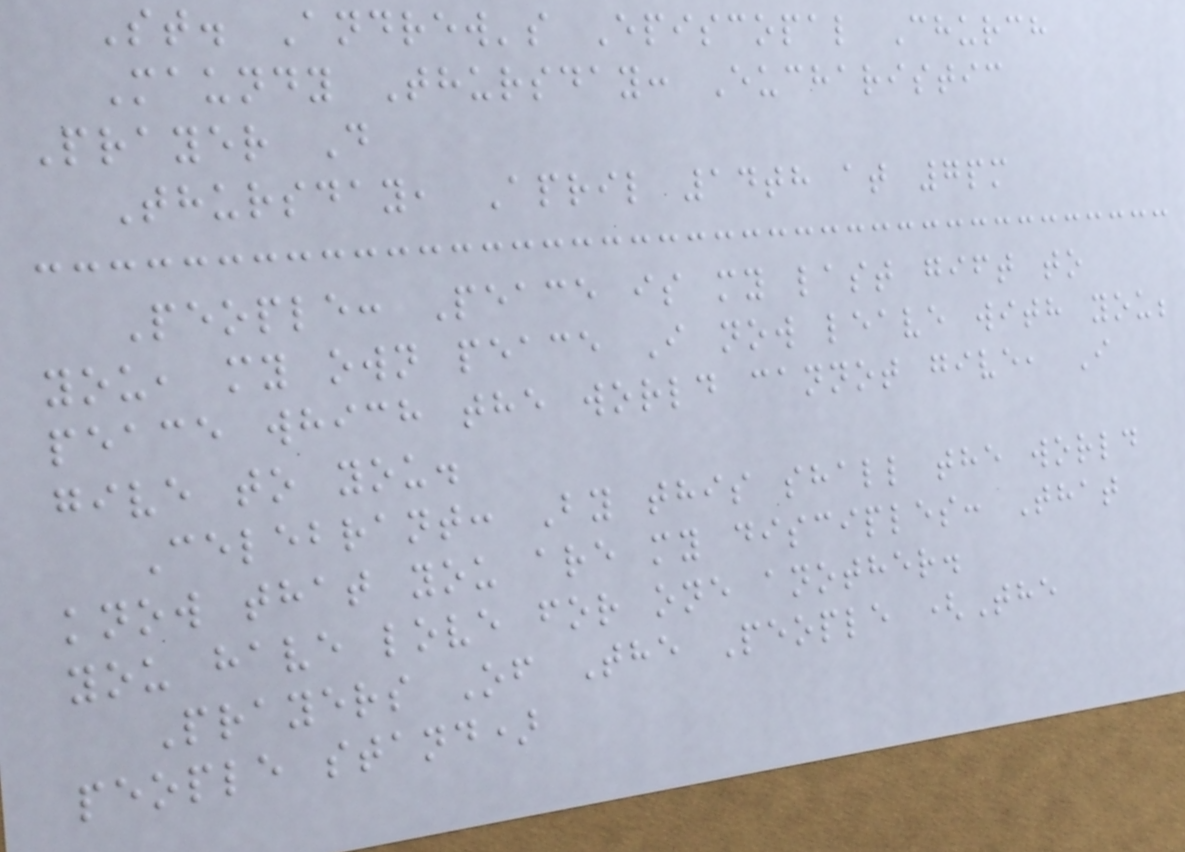St. Andrew's Episcopal Church
Maundy Thursday: Eucharistic
Prayer D
Thursday, April 14th at 7pm
People: Peace is my last gift to
you, my own peace I now leave with you;
peace which the world cannot give, I
give to you.
Celebrant: By this shall the world
know that you are my disciples: That
you have love for one another.
Prayers Of The People (The
people stand)
